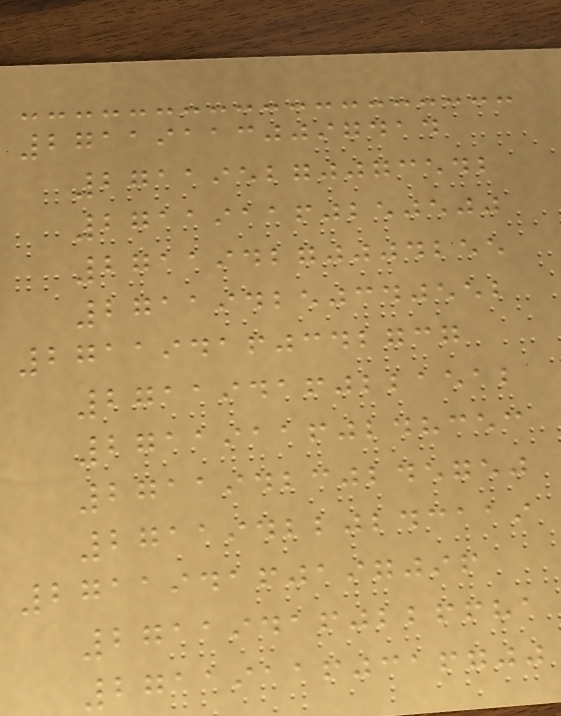271191130097414
271195270073542
271191160250500
271194270004255
271194250340552
271194160342737
271194160221512
271191160248353
271194230245750
271194220243119
271194160197096
271194160226681
271191160316700
